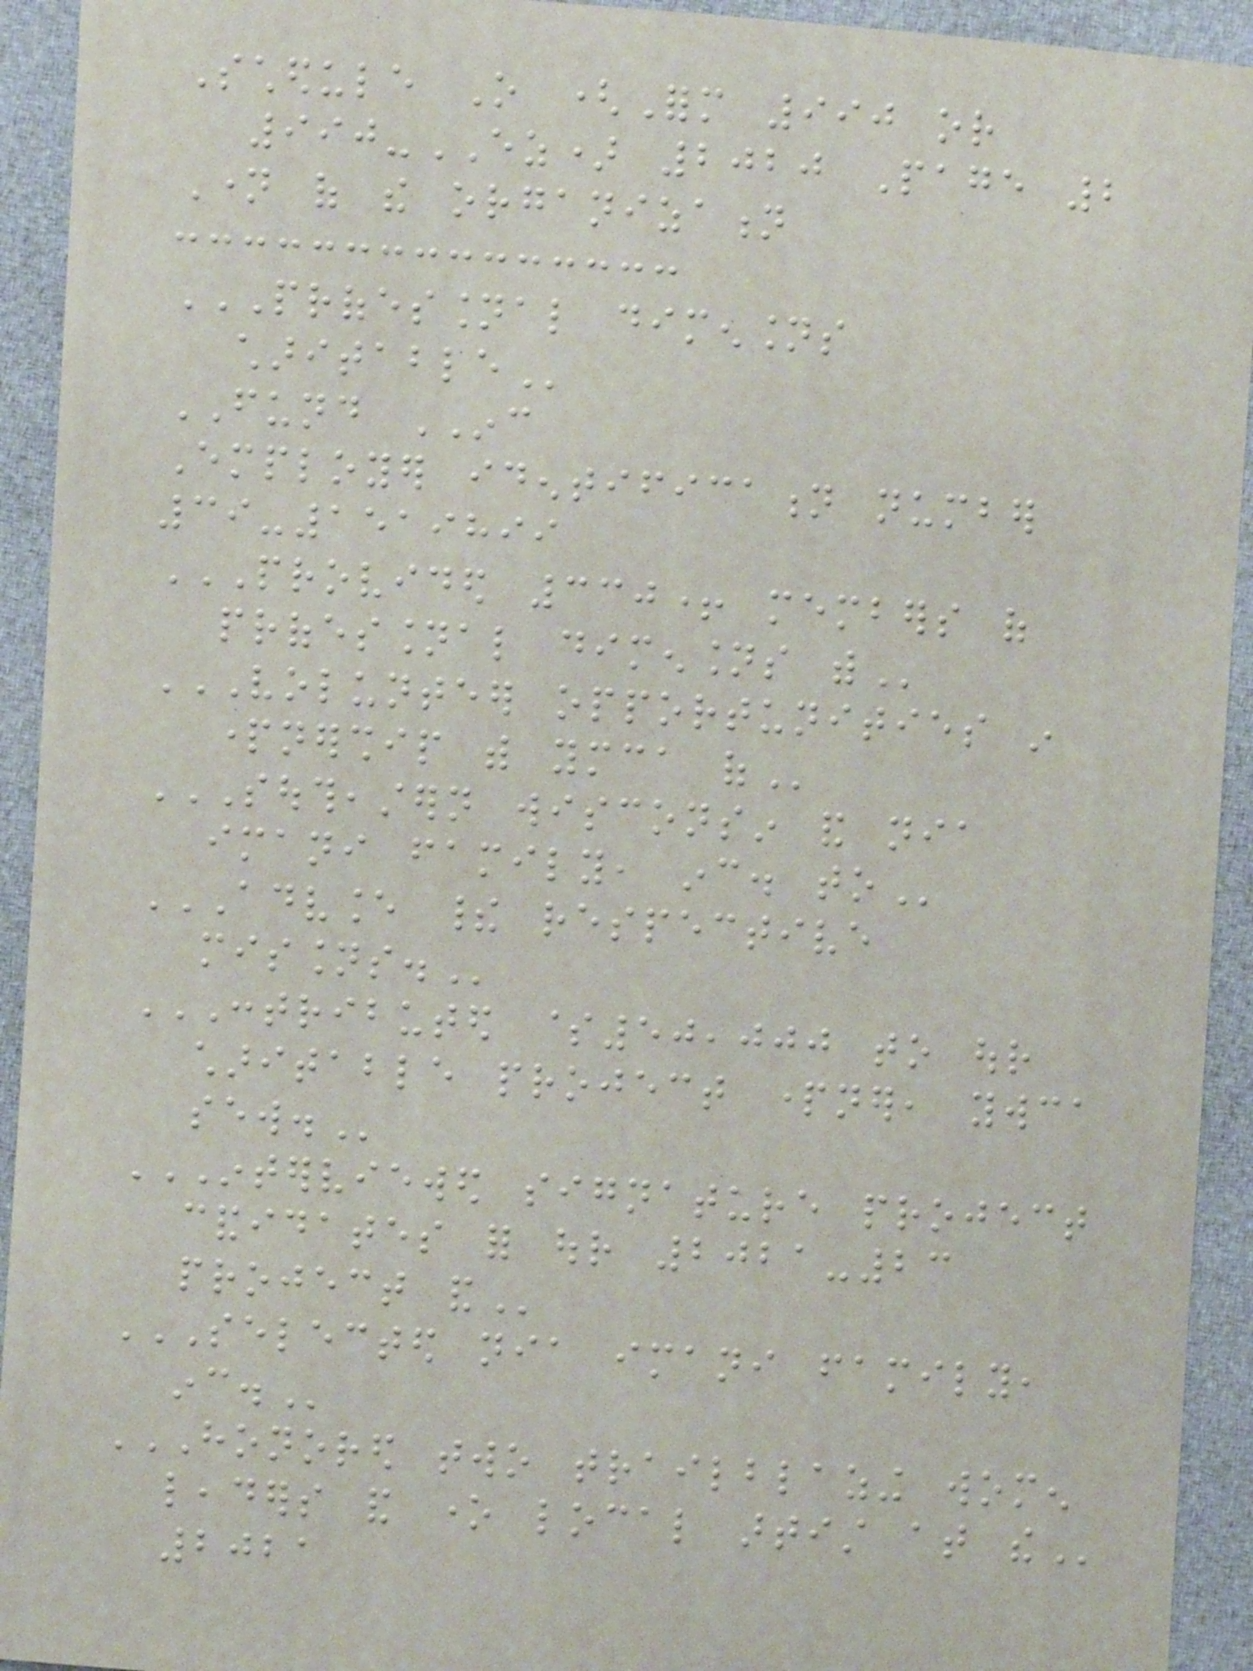Schedule O (Form 990 or
990-EZ) 2020 Page 2
Name of the organization
PROFESSIONAL DIMENSIONS
CHARITABLE
FUND INC
Employer identification number
39-1519899
PROVIDED 330+ MEMBERS OF
PROFESSIONAL DIMENSIONS WITH
VOLUNTEER OPPORTUNITIES IN
PARTNERSHIP WITH YMCA OF
SOUTHEASTERN WISCONSIN AND NIA
IMANI FAMILY, INC. TO
ADVANCE THEIR RESPECTIVE
MISSIONS.
CONTRIBUTED $50,000 TO OUR
CHARITABLE PROJECT PARTNER, YWCA
SEW.
INTERVIEWED SIGNATURE PROJECT
CANDIDATES FOR OUR 2021-23
PROJECT AND
SELECTED NIA IMANI FAMILY,
INC.
HONORED TWO TRAILBLAZING WOMEN
LEADERS AND ONE LOCAL ARTIST AT THE
2021
